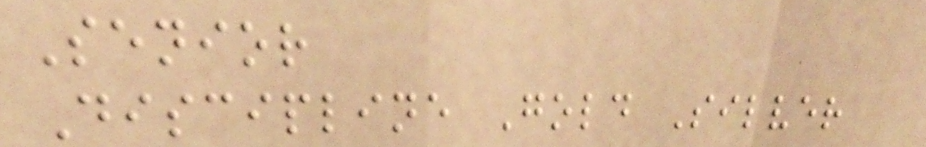Senior
Discipline Gold Silver
